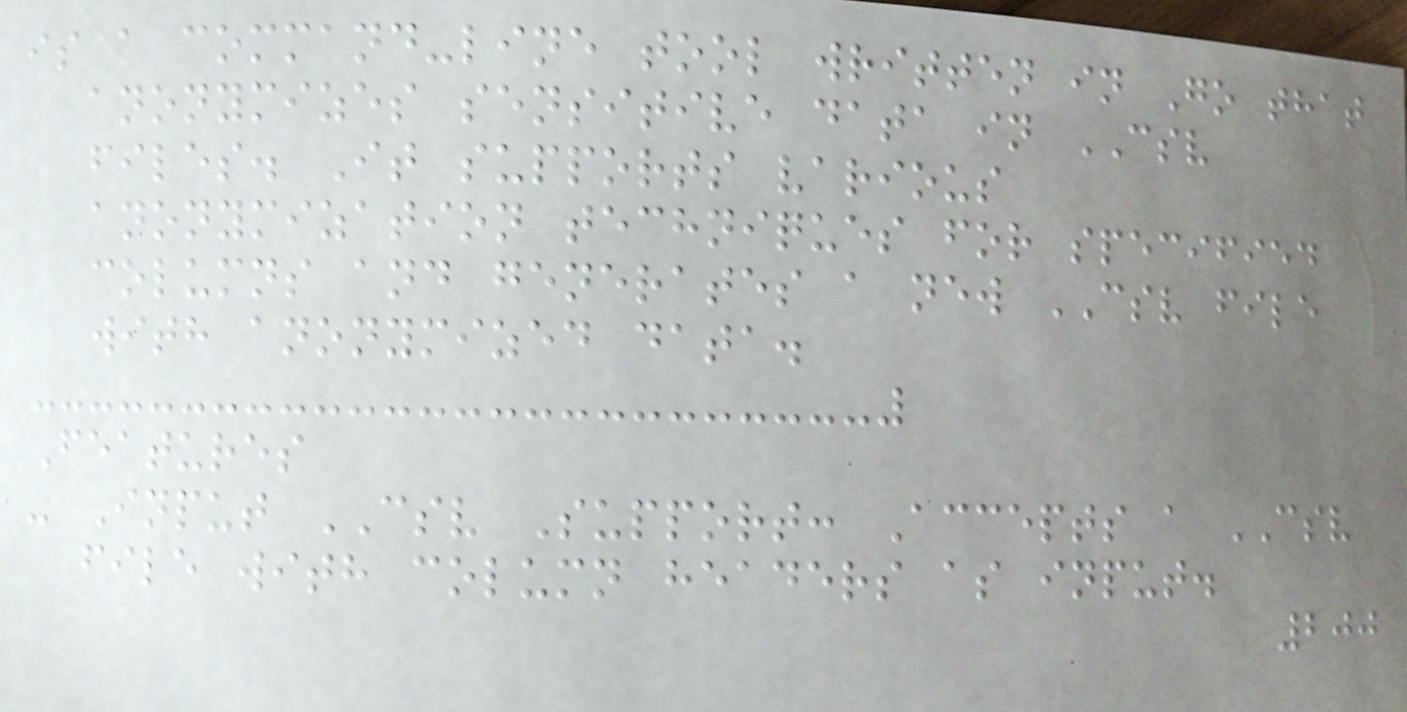is a command-line tool written in Go that
anonymizes sensitive data in CSV
files. It supports various
anonymization techniques for specified
columns and generates a new CSV file
with anonymized data.
Features
- Input CSV Support: Accepts a CSV
file with column headers as input.
200
